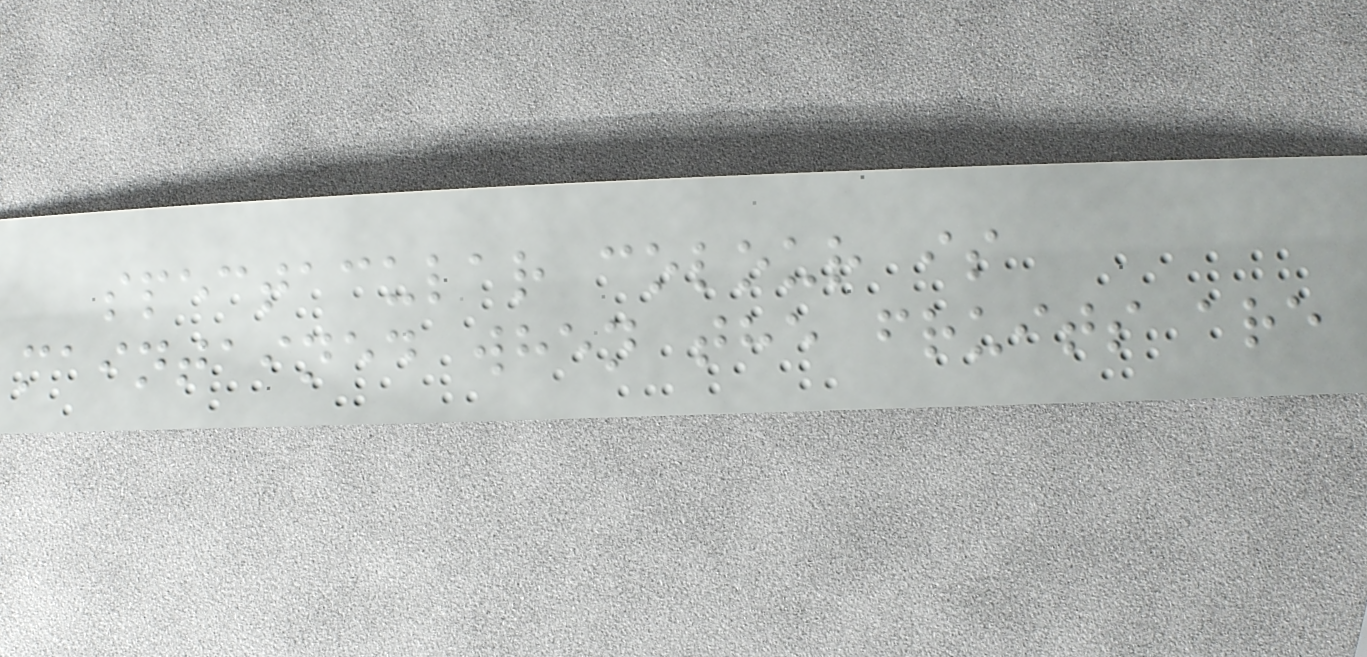spectacular colour is
maintained when the fruits are
